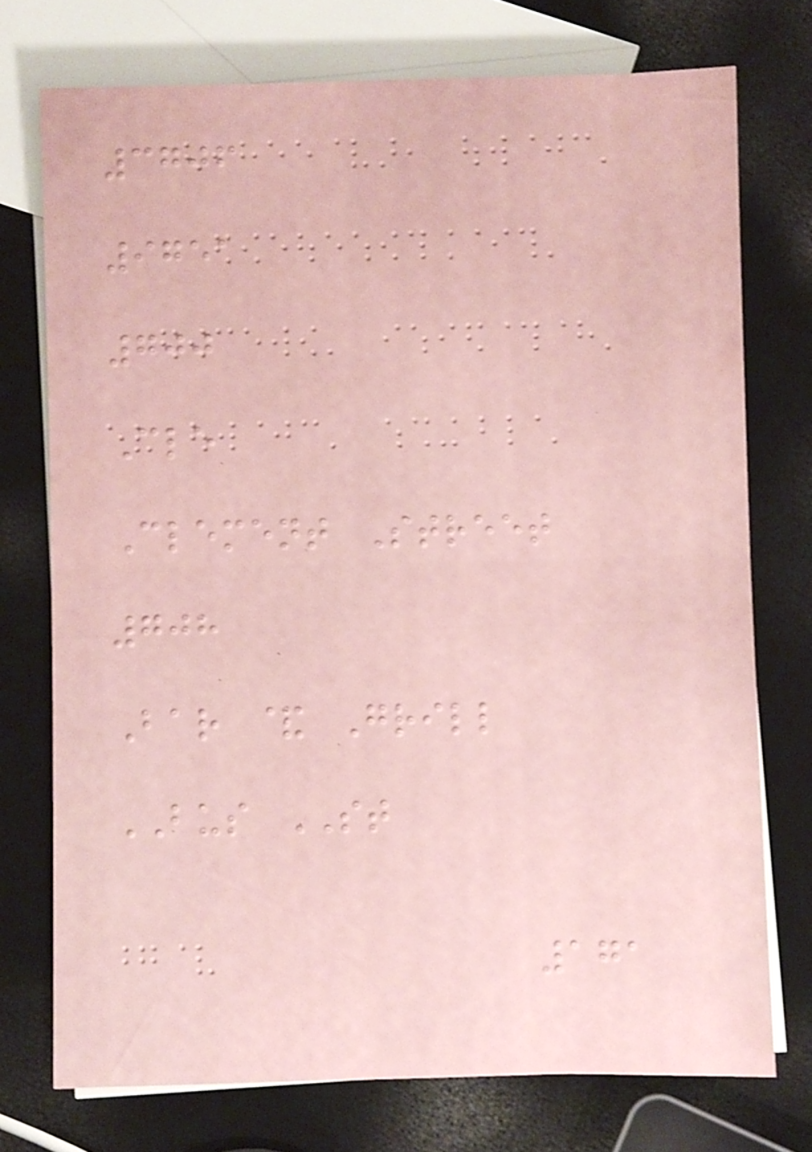3706
9751
700
Cle
Clement Street
708
Bar & Grill
BUS ST
171
